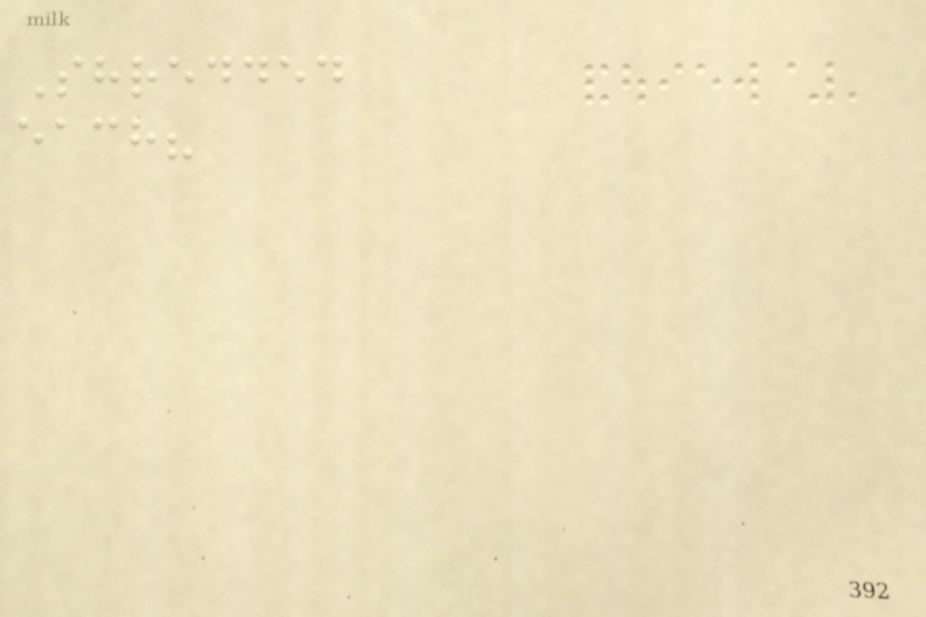Shredded
each?
